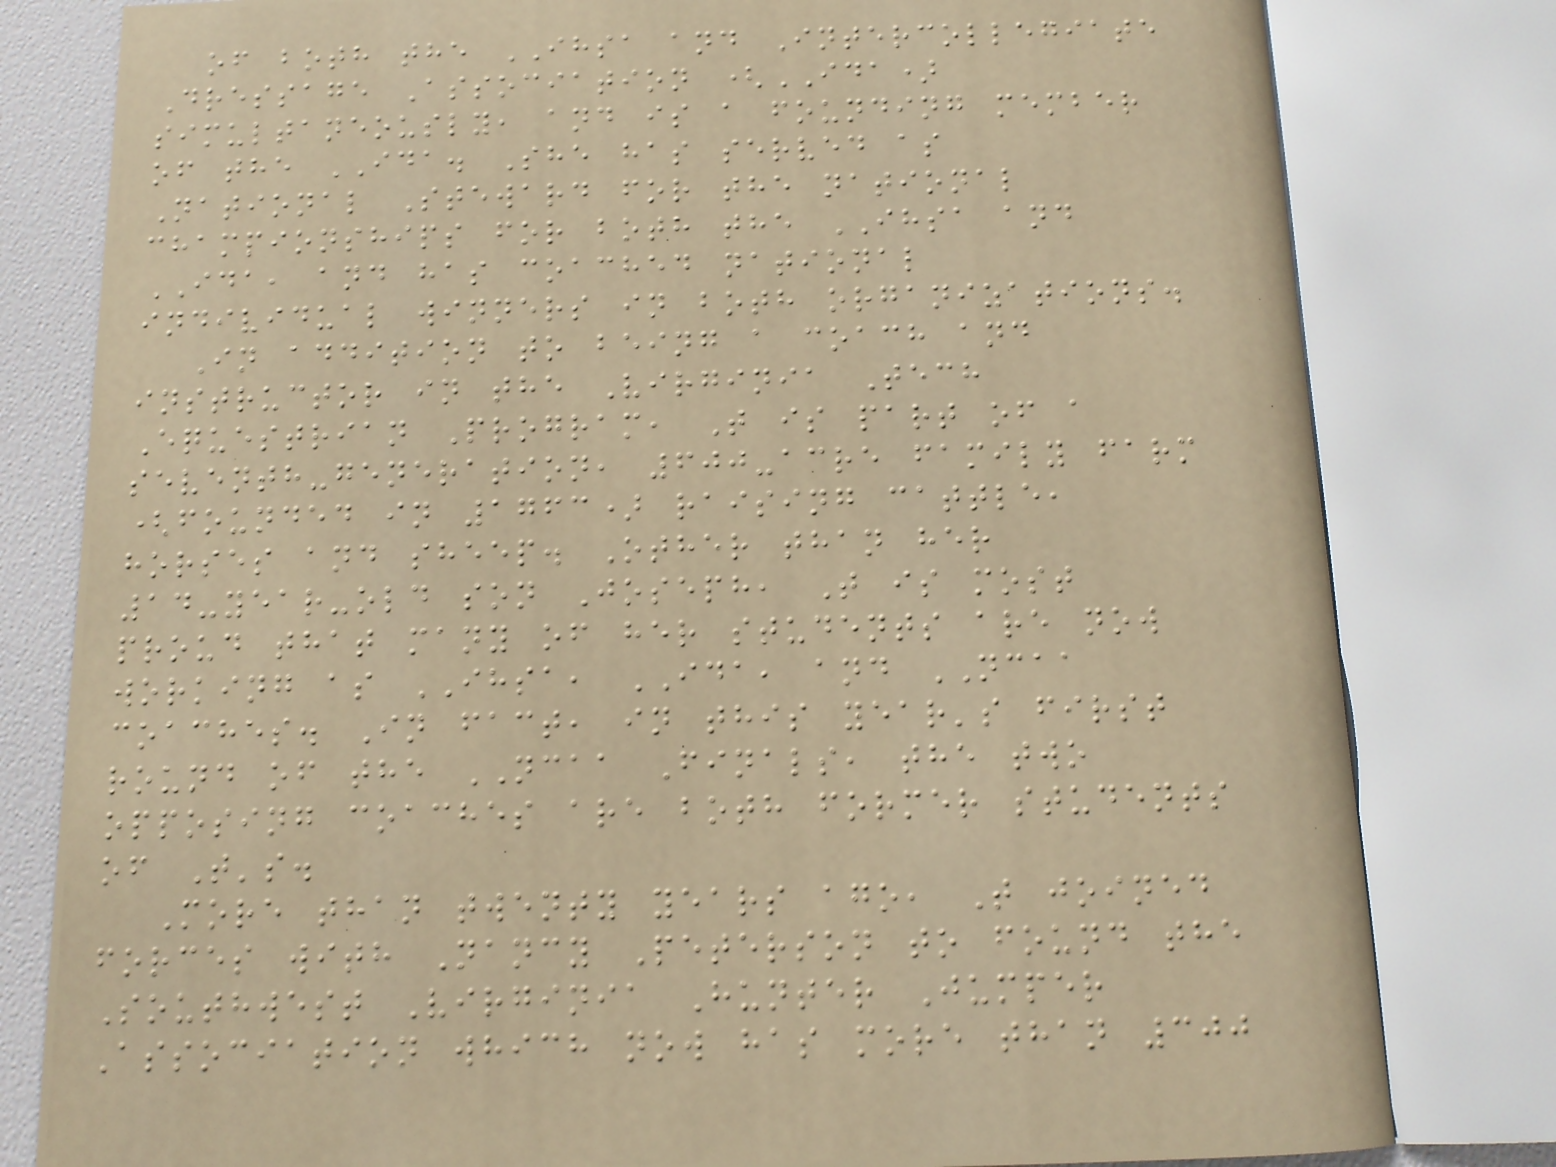of both the IHSA and Intercollegiate
Dressage Association (IDA)
simultaneously, and is a founding member
of the IDA. She has served as
National Steward for the national
championships for both the IHSA and
IDA, and has coached national
individual winners in both organizations.
In addition to being a coach and
instructor in the Virginia Tech
Equestrian Program, T is part of a
seventh-generation, 600-acre family farm
(founded in 1763) raising cattle,
horses and sheep. Other than her
14-year-old son Joseph, T is most
proud that many of her students are now
working as IHSA, IDA, and NCAA
coaches. In fact, in this year's first
round of the NCAA Finals, the two
opposing coaches are both former students
of T's.
More than twenty years ago, T joined
forces with Nancy Peterson to found the
Southwest Virginia Hunter Jumper
Association which now has more than 300
